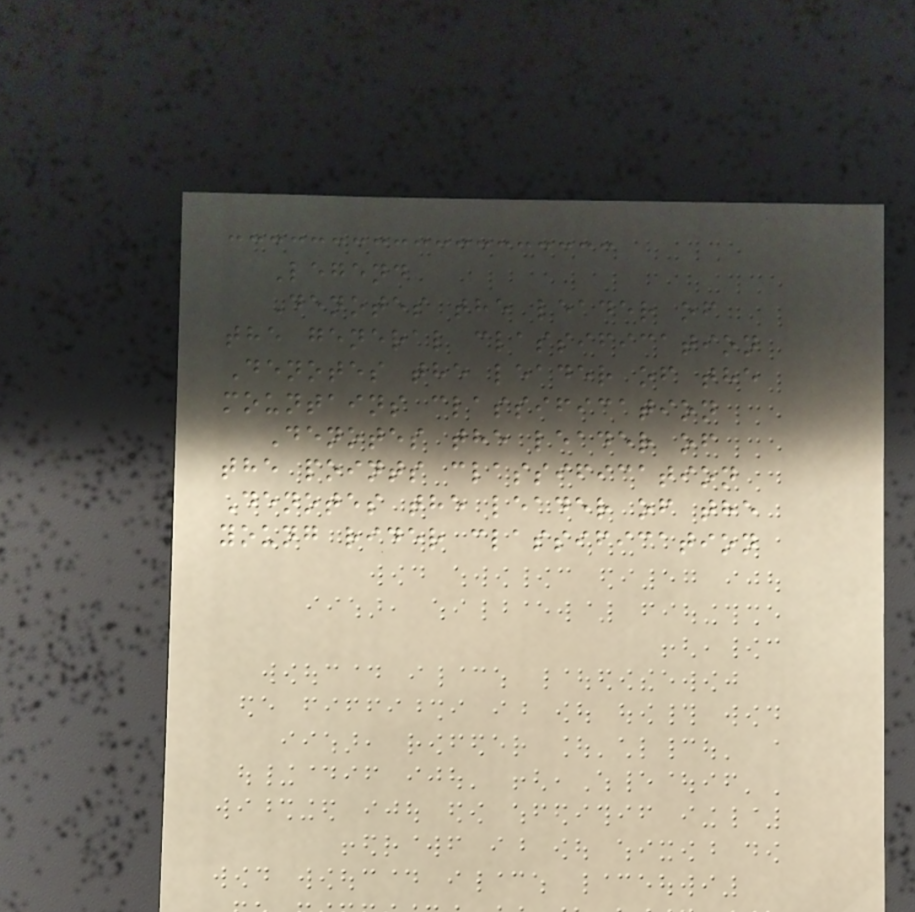Legend
Denotes the leader of
the general classification
Denotes the leader of the
mountains classification
Denotes the leader of
the points classification
Denotes the leader of the
young rider classification
